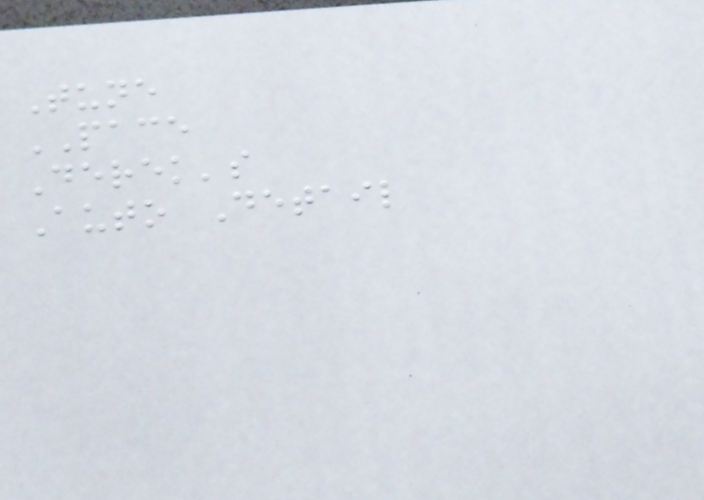Tune
PACE
Derek's
Auto Detail
